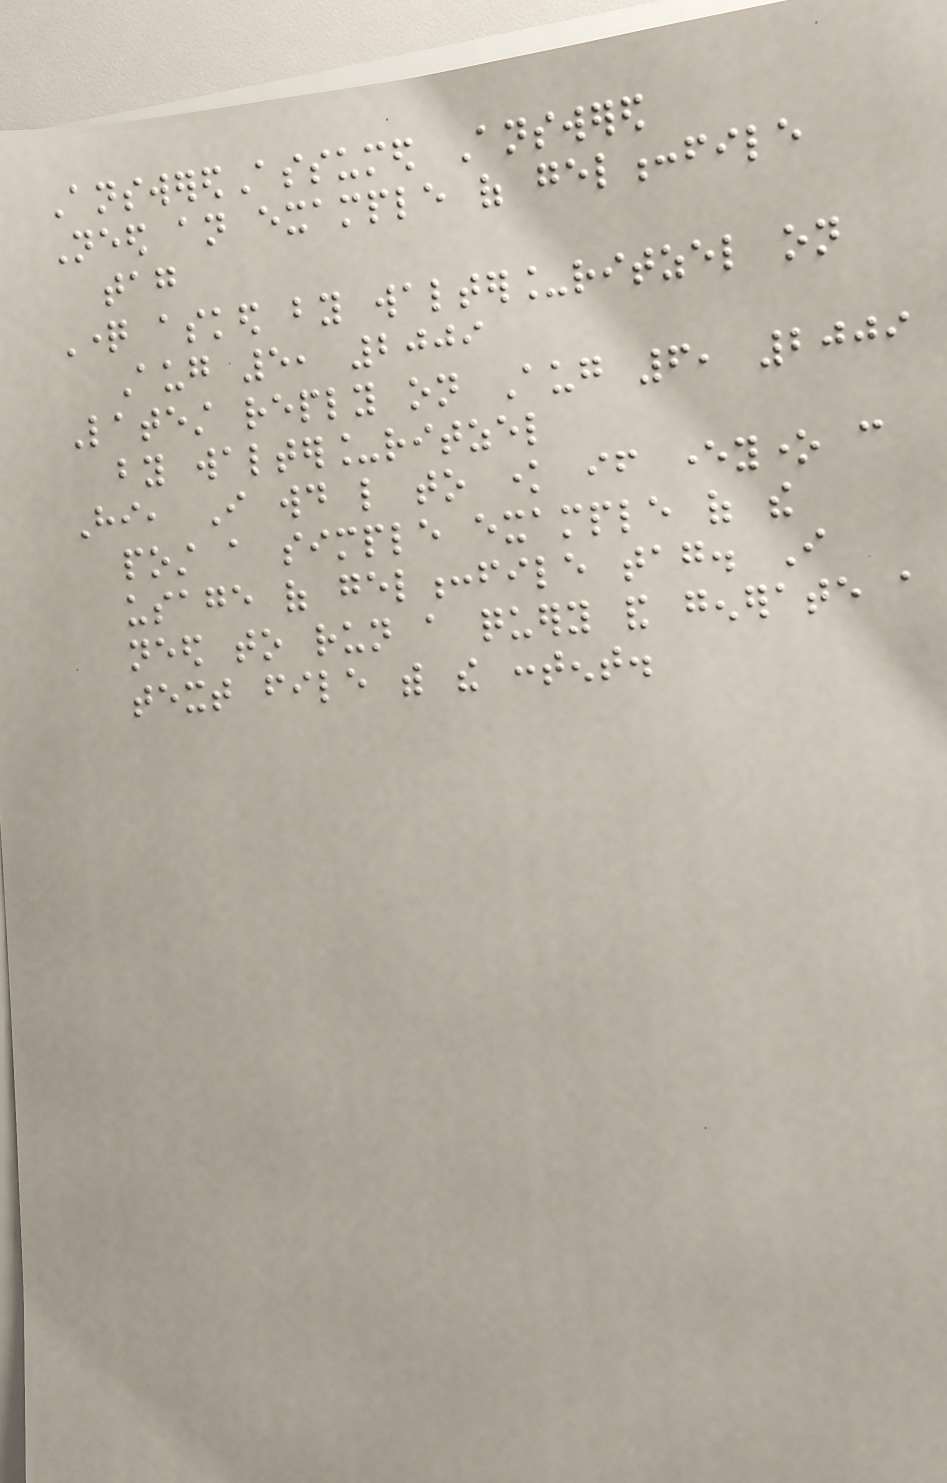AnsweredAssumed Answered
Need an example of gel:file
tag
Question asked by walter_ritzel on
Aug 5, 2009
Latest reply on Aug 6, 2009
by walter_ritzel
Hi, I would like to know if everyone can
post a simple example of the
usage of gel:file tag. I
need to run a query and generate a
text file with the content.
